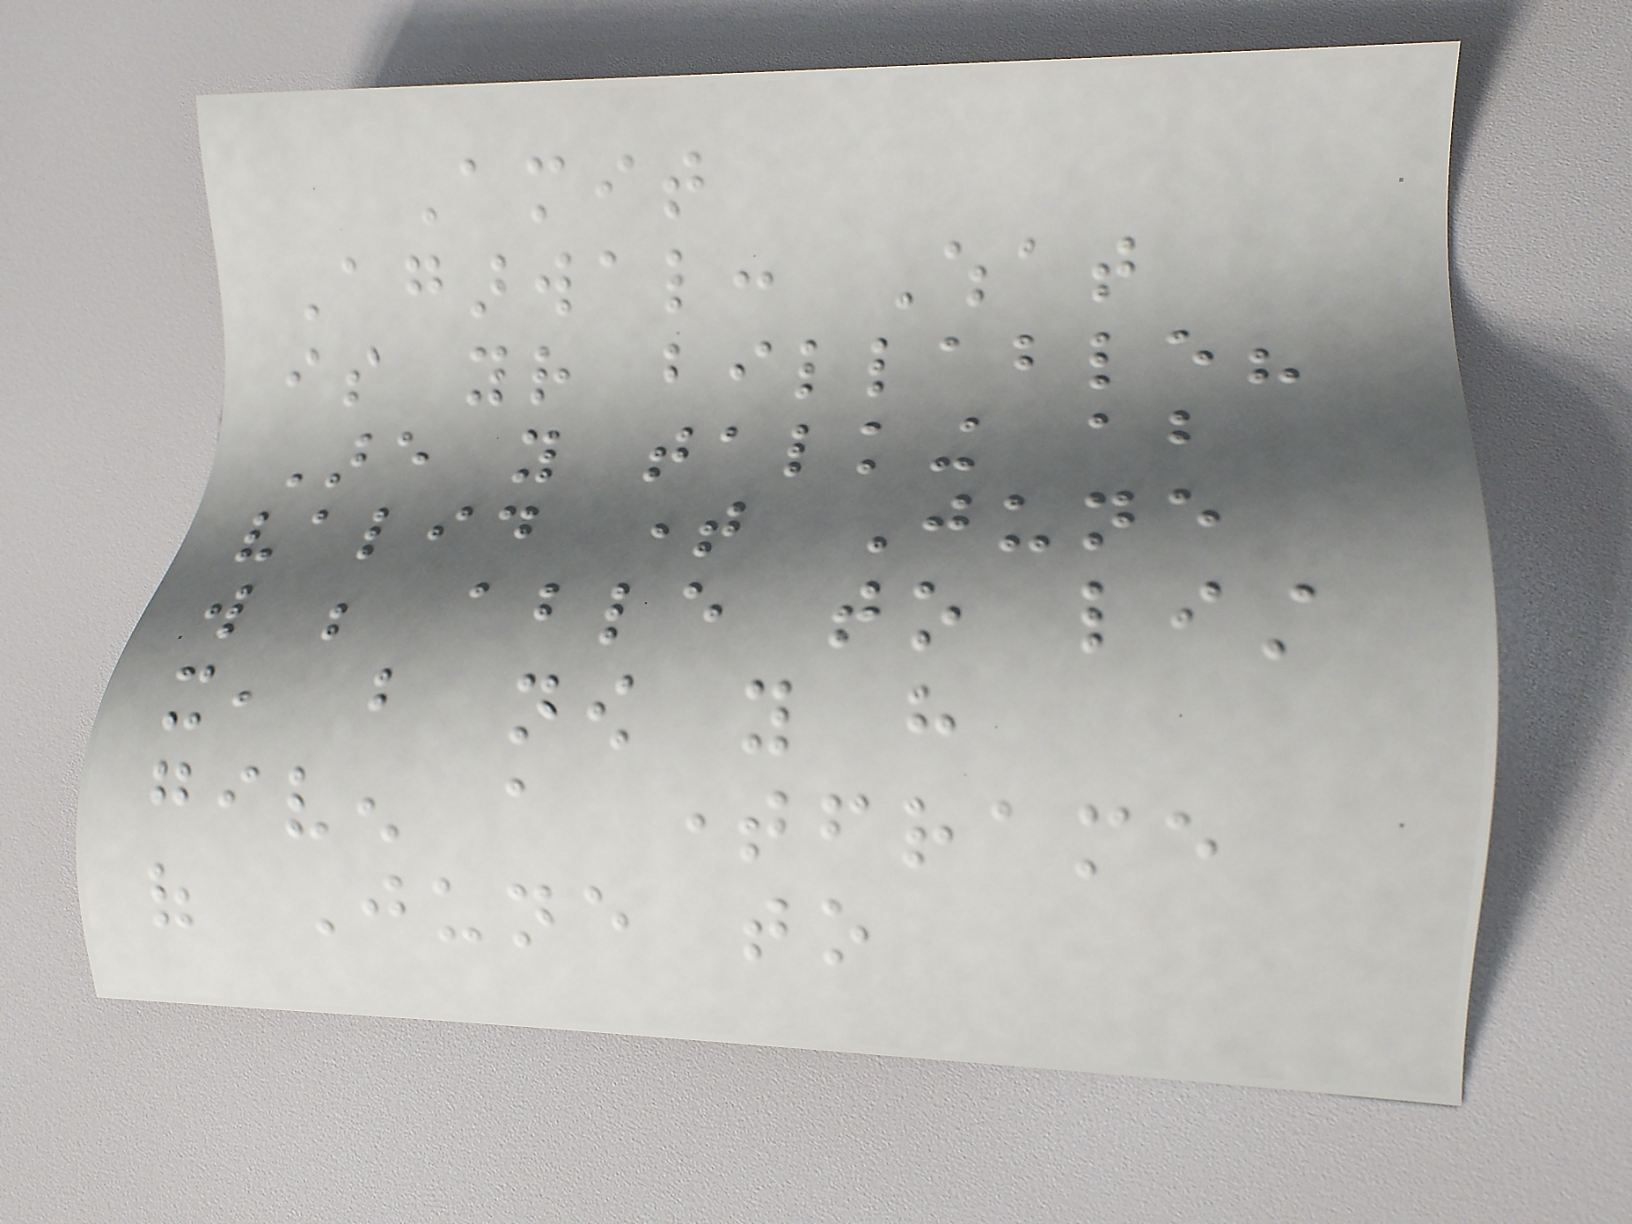Amit
Agarwal: What
is your billable?
Are you talking about
valid time June
will be able to list
it, but now you have
given a timeframe
of June to
